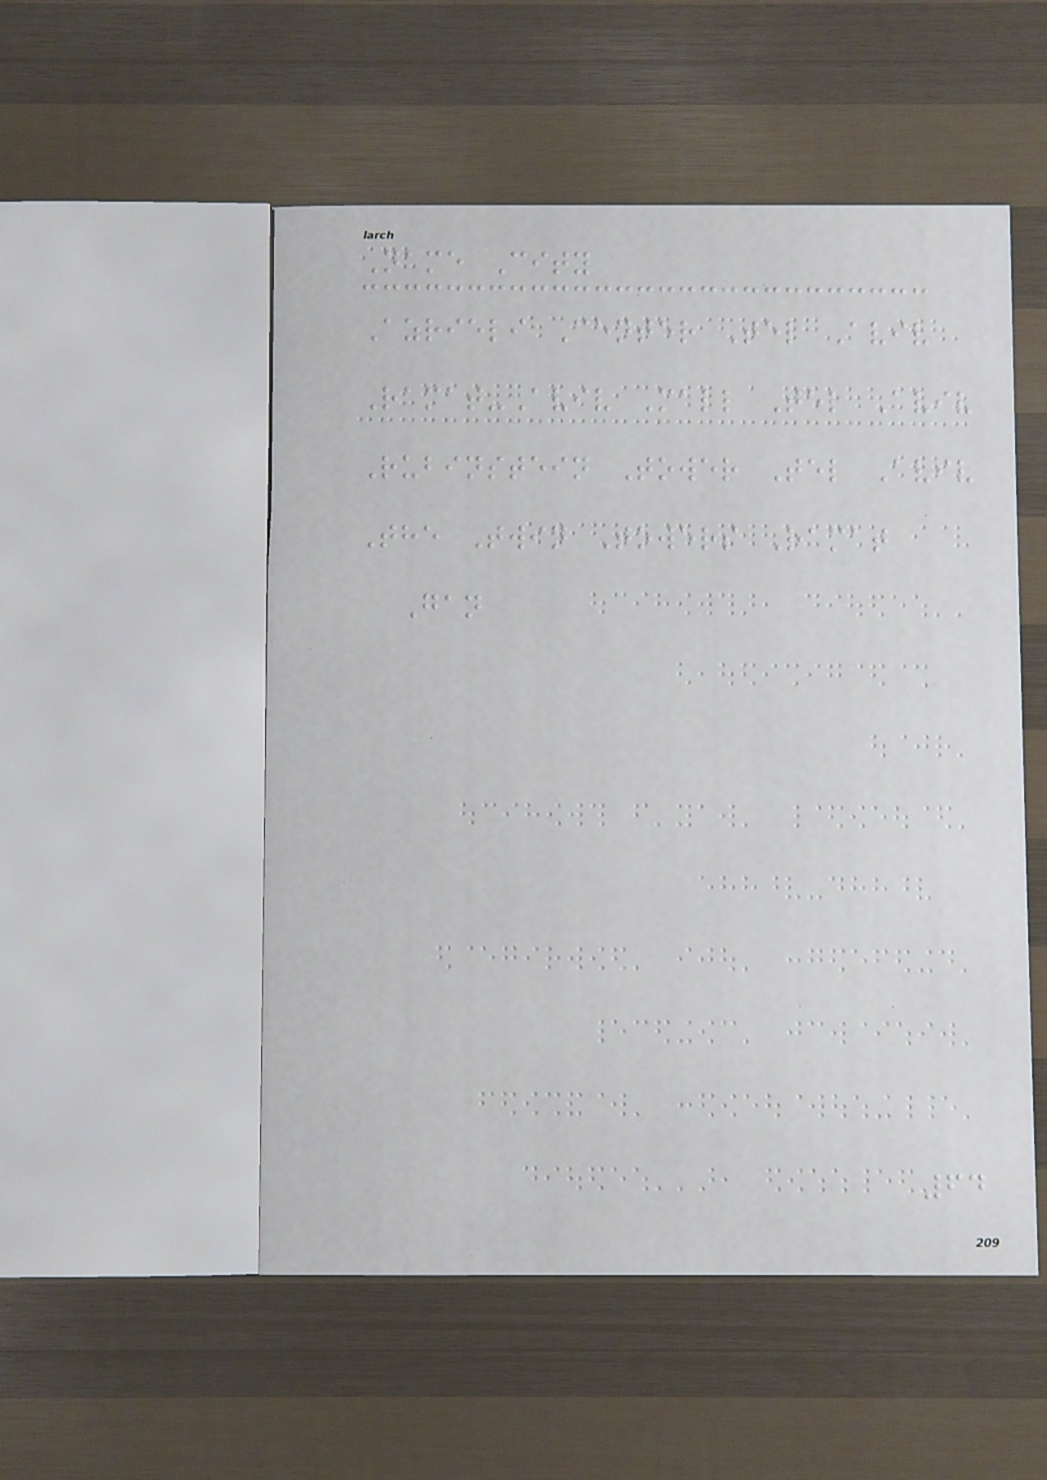Name City
Azrieli Center Tel Aviv
Ramat-Aviv Mall Tel Aviv
Rubinstein Tower Tel Aviv
The Twin Towers Ramat
Gan
64
